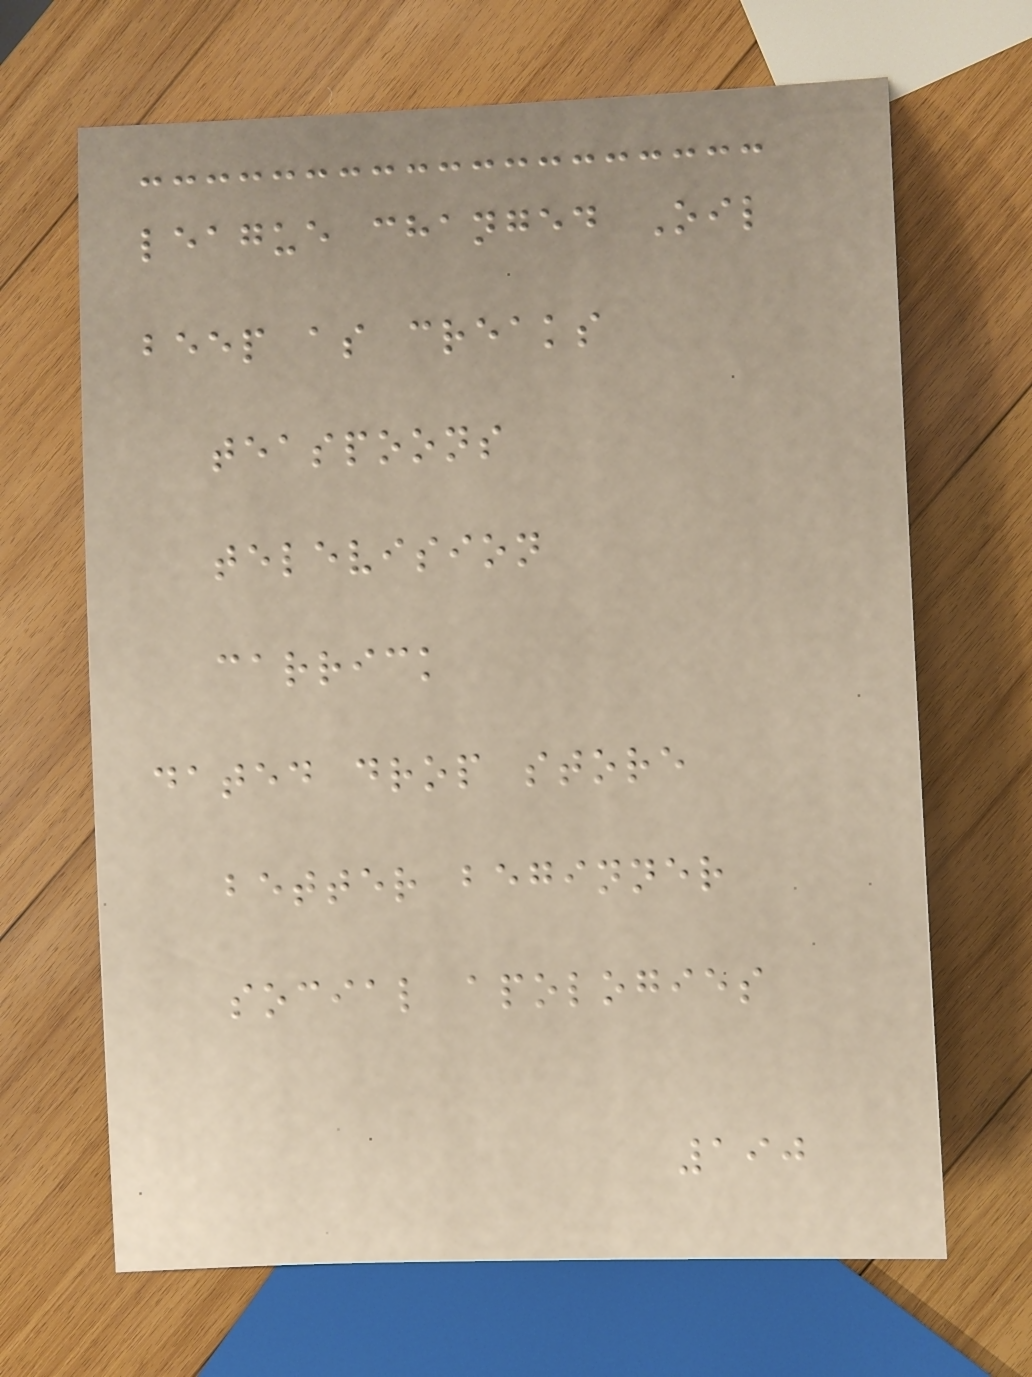league changed Oil
beep as creaks
teaspoons
television
carrick
dated drop store
better beginner
social apologies
190
